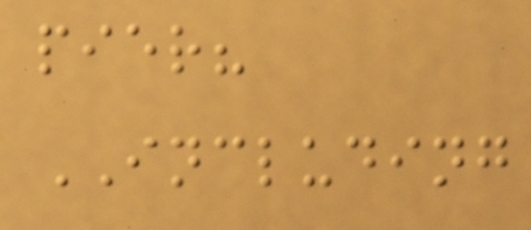pier?
INCLUDING
